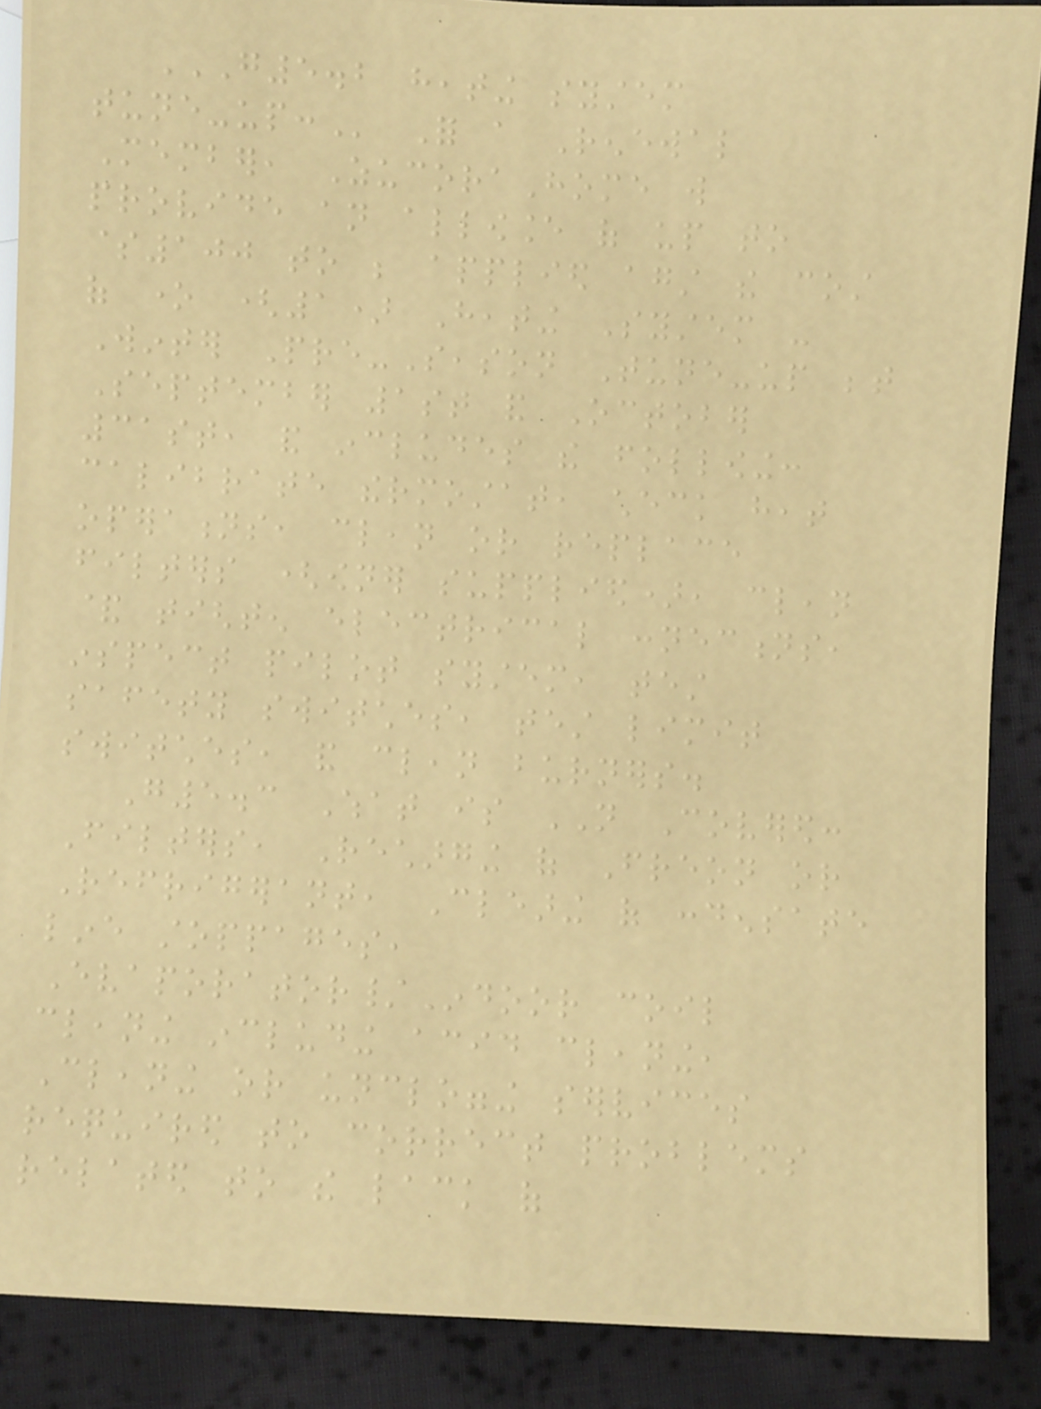G5.2 HEATING SYSTEM
TUNE-UP: For a Renewal
Member, ZucoraHome will
provide an allowance of up to
$100 to be applied against the cost
of one (1) Heating System -
Winter Pre-Season Tune-up between
September 1st and October
31st, and includes the following:
calibrate thermostat, check heat
operations, clean or replace
filters (owner supplied), clean
& tighten electrical connections,
inspect pilot system, test
safety switches, test limit
switches, and clean burners.
G5.3 What is NOT Covered:
Filters, Recharging of Freon or
Refrigerant, Clearing of condensate
line stoppages,
Evaporator/Indoor coil
cleaning including acid cleaning,
Cleaning or unclogging services
required to correct problems
related to the lack of
